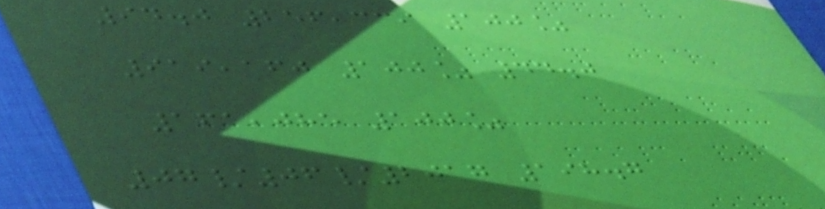94.0 256,339 100%
919,160 100% 44.0
161,085 100%
07/06/2017 198.7
